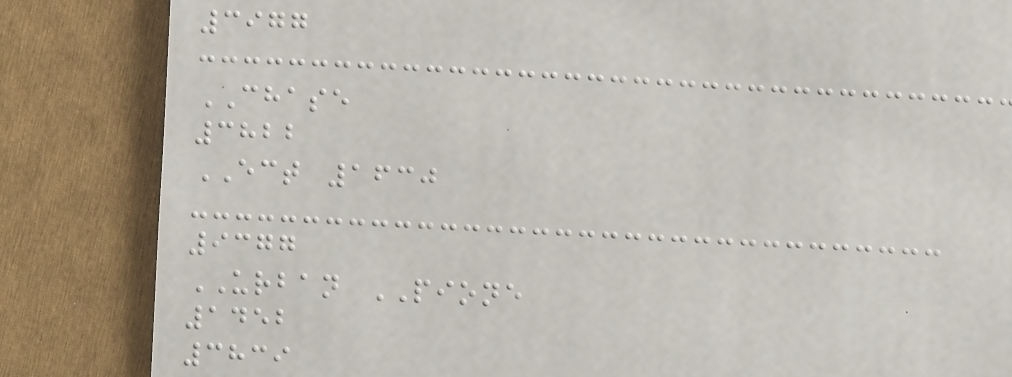3977
CHASE
3822
ECT 1630
9377
URBAN PIONE
1452
3839
